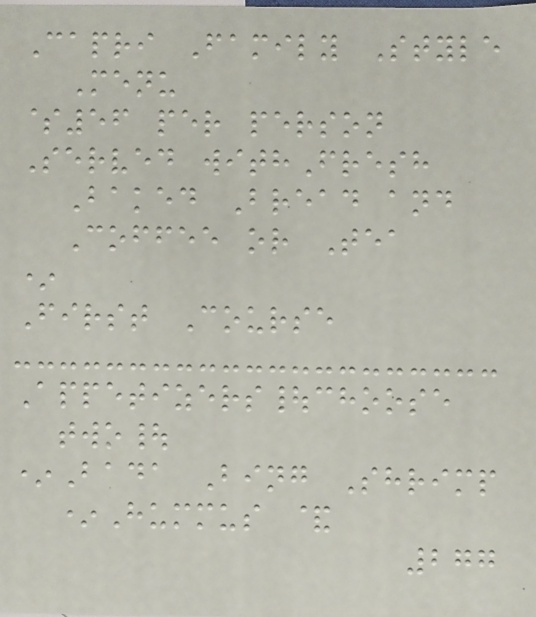Capri Family Style
Menu
$56 per person
Served withFresh
Baked Bread and
Coffee or Tea
*
First Course
Appetizers|choose
two|
*Bada Bing Shrimp
*Hummus &
277
